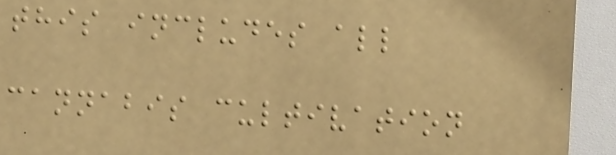this includes all
cannabis cultivation
